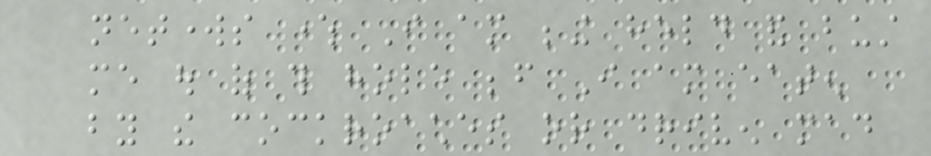networks where I am being held and bust
me out of this hole before I am eaten
by the cockroaches or driven mad
